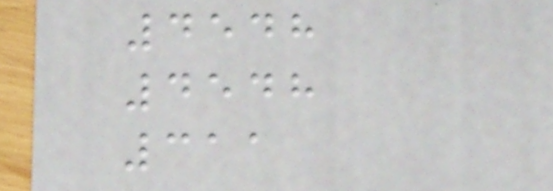4548
4548
311
